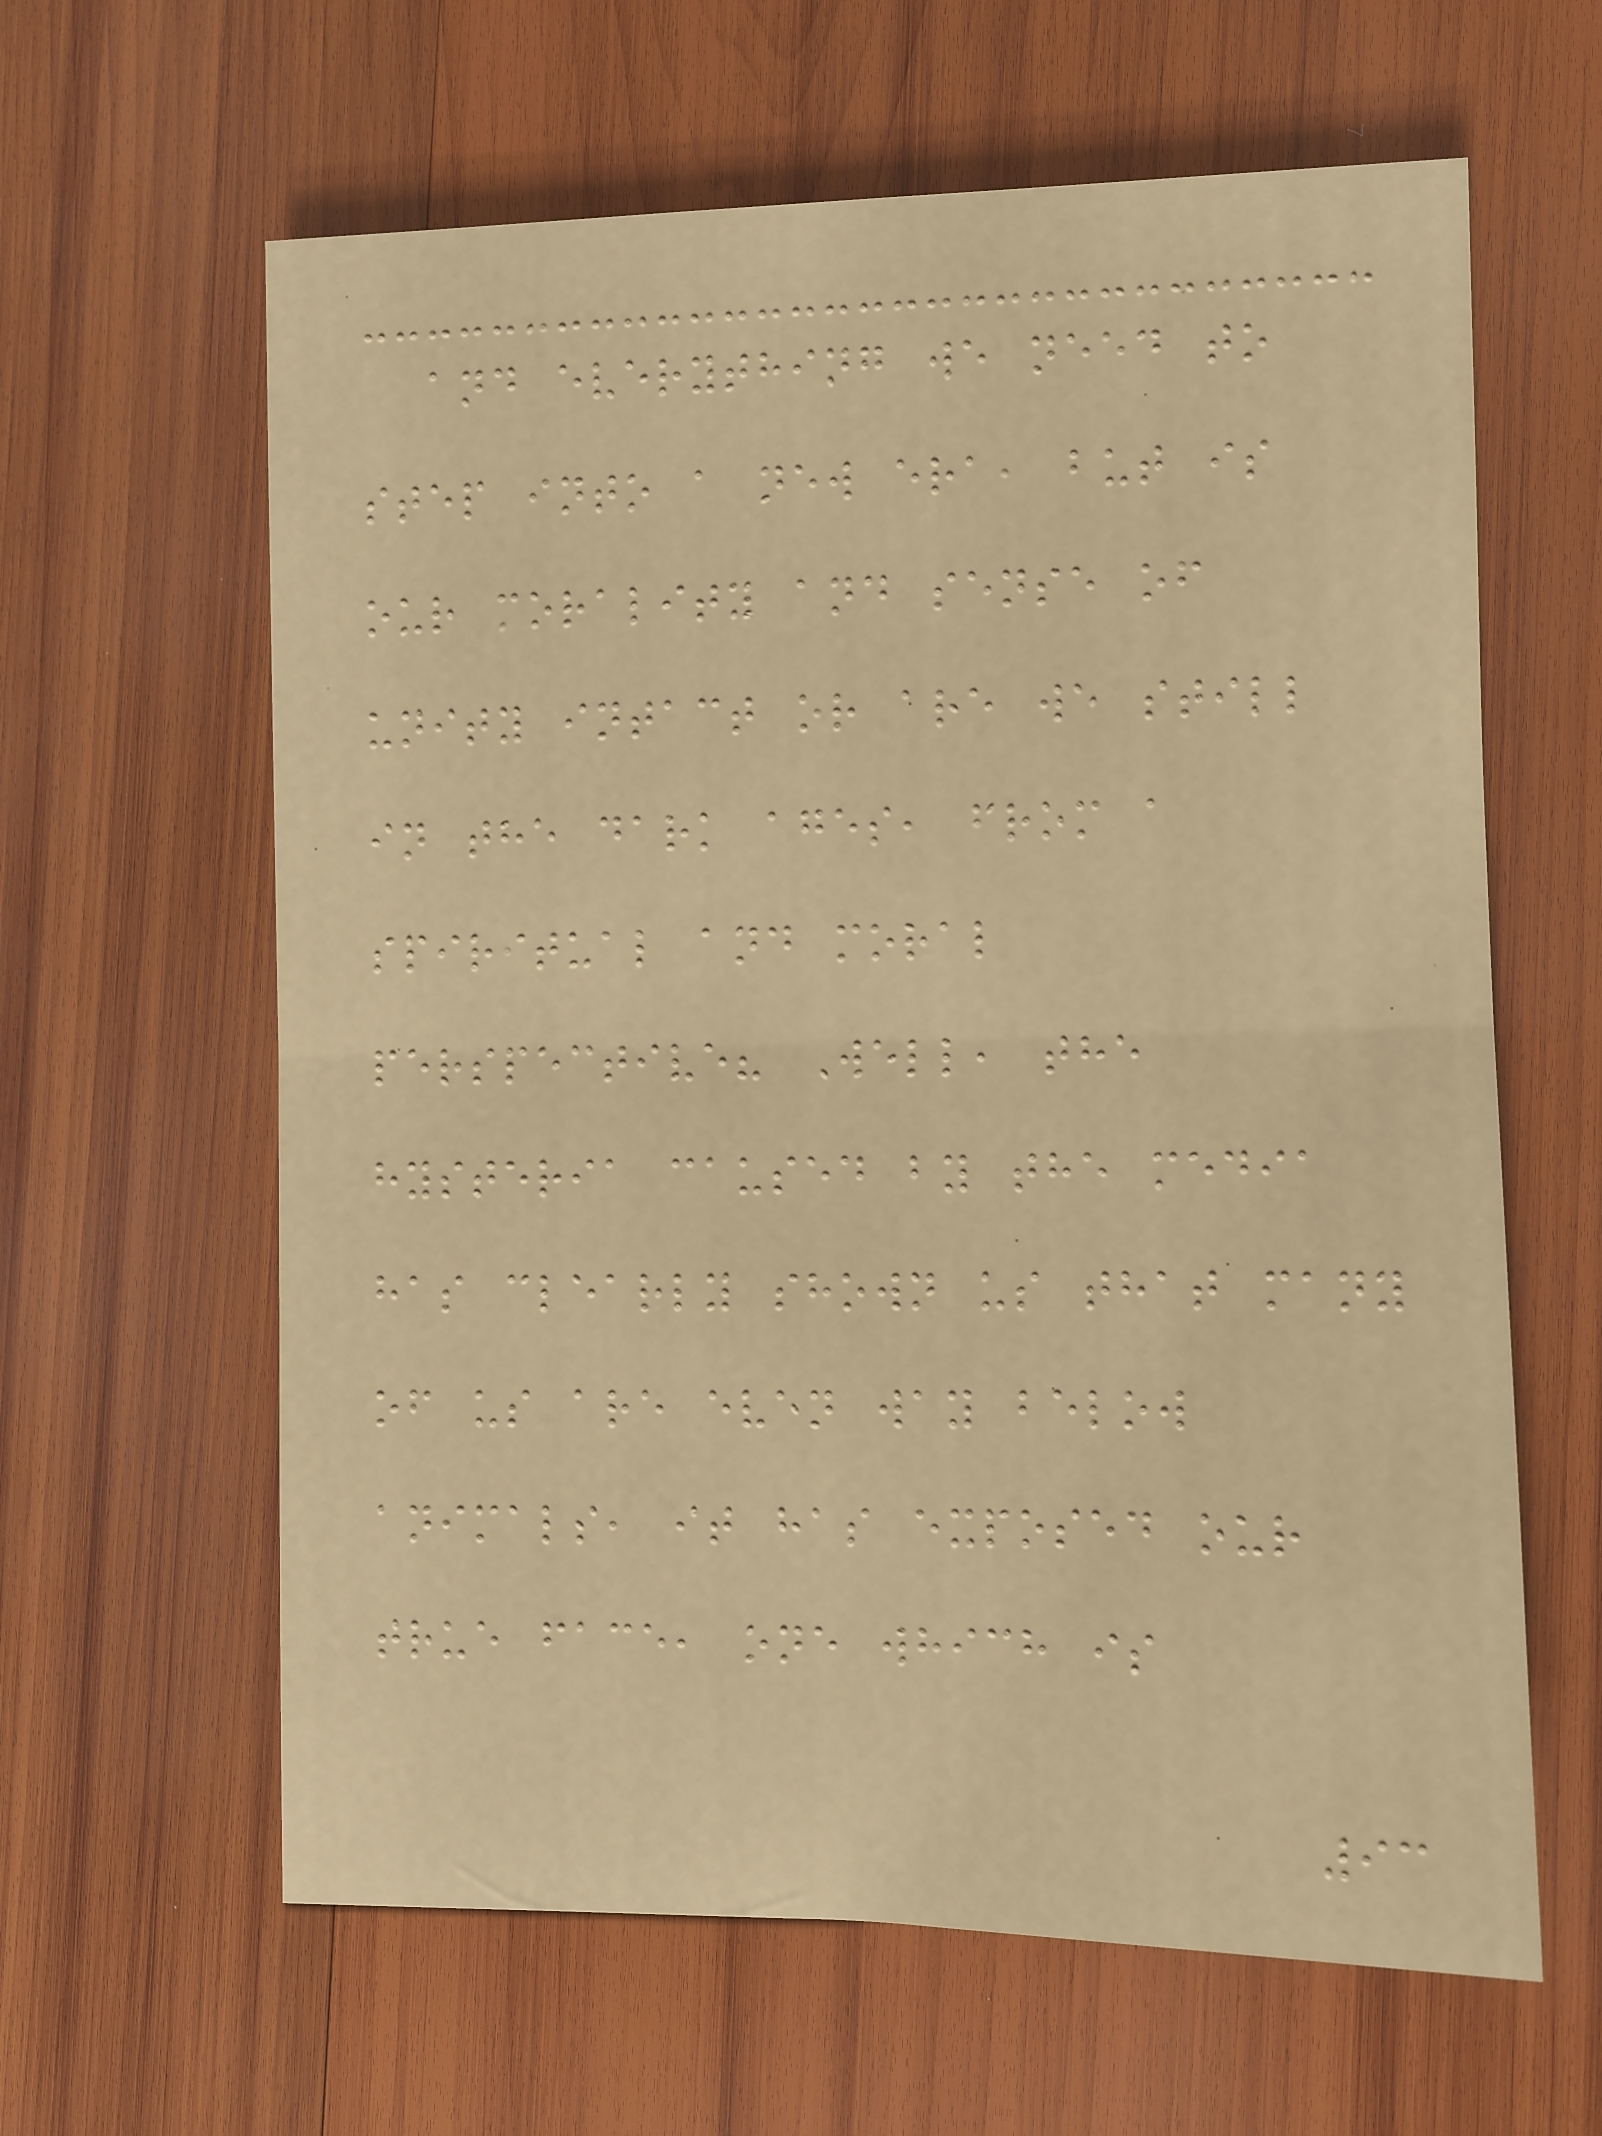and everything we need to
step into a new era, but is
our morality and sense of
unity intact or are we still
in the dark ages, from a
spiritual and moral
perspective? Well, the
hysteria caused by the media
has clearly shown us that many
of us are even way below
animals, it has exposed our
true face, one which is
93
